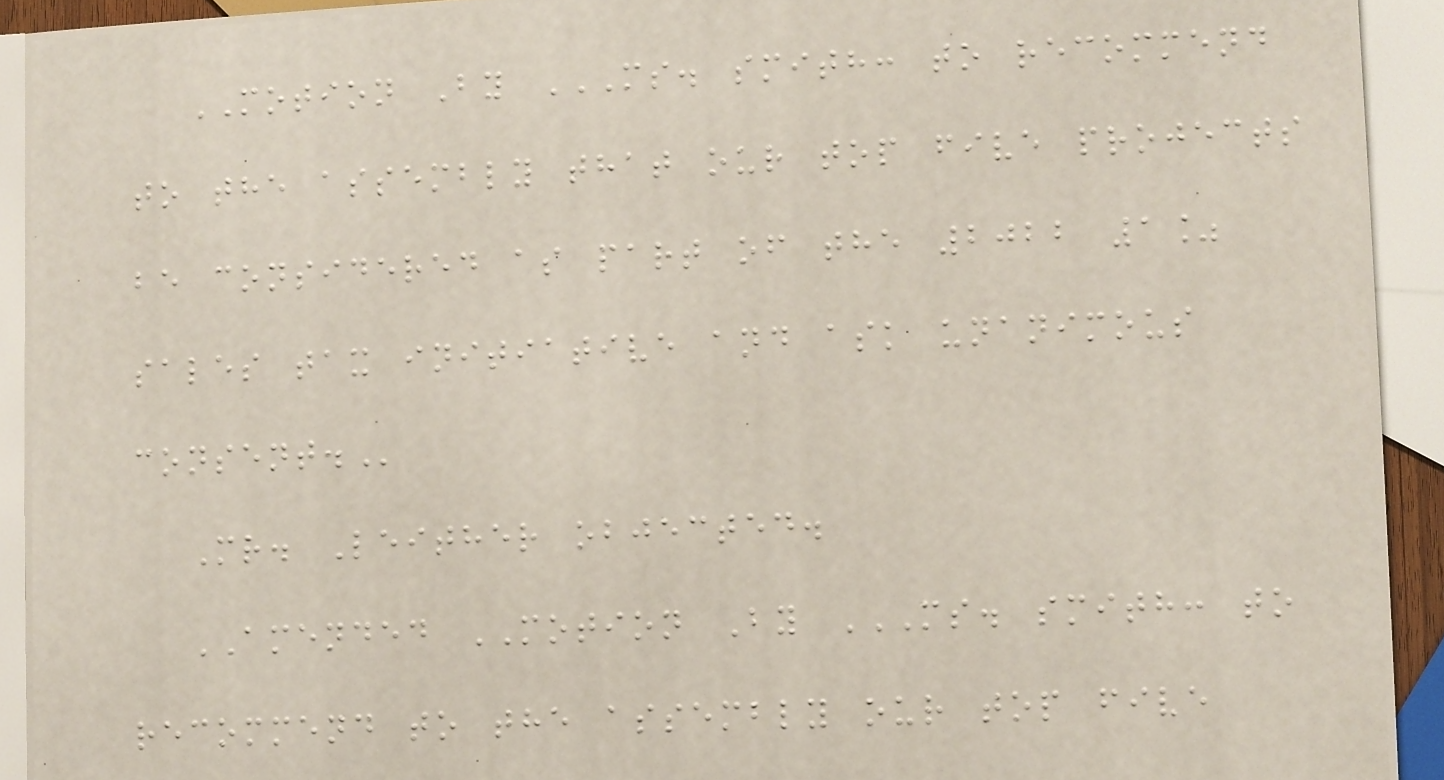MOTION By MS. SMITH: TO RECOMMEND
TO THE ASSEMBLY THAT OUR TOP FIVE PROJECTS
BE CONSIDERED AS PART OF THE 2022 1%
SALES TAX INITIATIVE AND ASK UNANIMOUS
CONSENT.
Mr. Leither objected.
AMENDED MOTION By MS. SMITH: TO
RECOMMEND TO THE ASSEMBLY OUR TOP FIVE
